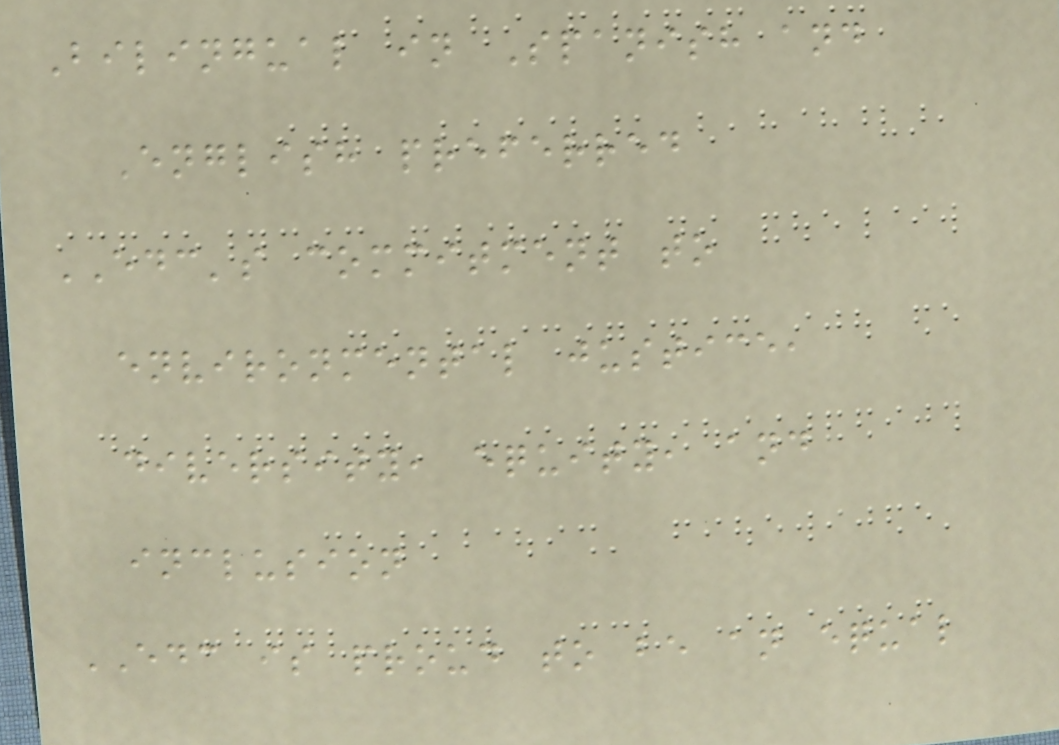Bilingual in Spanish and
English preferred
EDC's commitment to
environmental justice,
diversity, equity, and
inclusion
EDC is proud to be an equal
